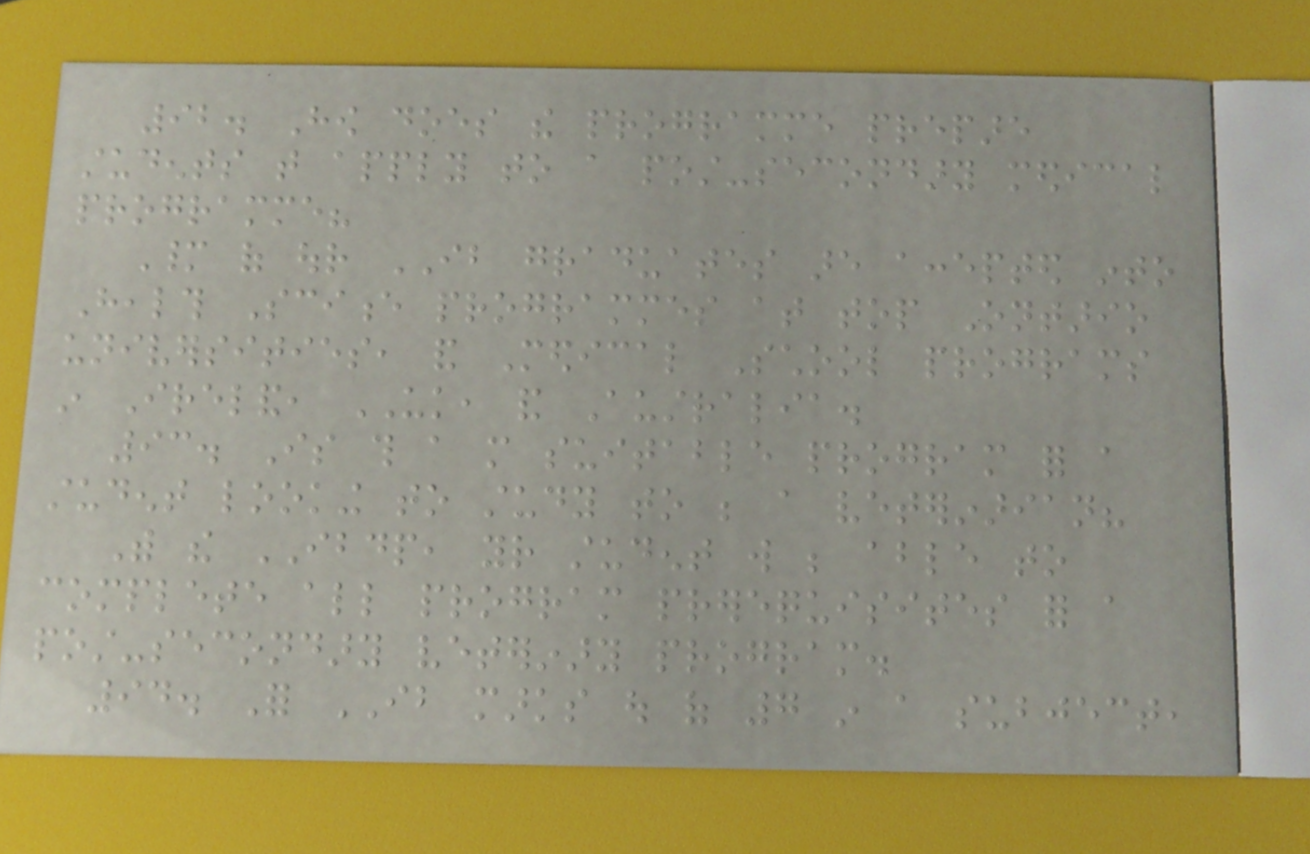92. How does the programme prepare
students that apply to a post-secondary medical
programme?
Many of our IB graduates are accepted into
Health Science programmes at top Ontario
universities, and Medical School programs
in Ireland, UK, and Australia.
93. Is this a more suitable program for a
student looking to study to be a veterinarian?
With the IBDP, your student will be able to
complete all program prerequisites for a
post-secondary veterinary program.
94. For IB marks out of 7 in a subject,
